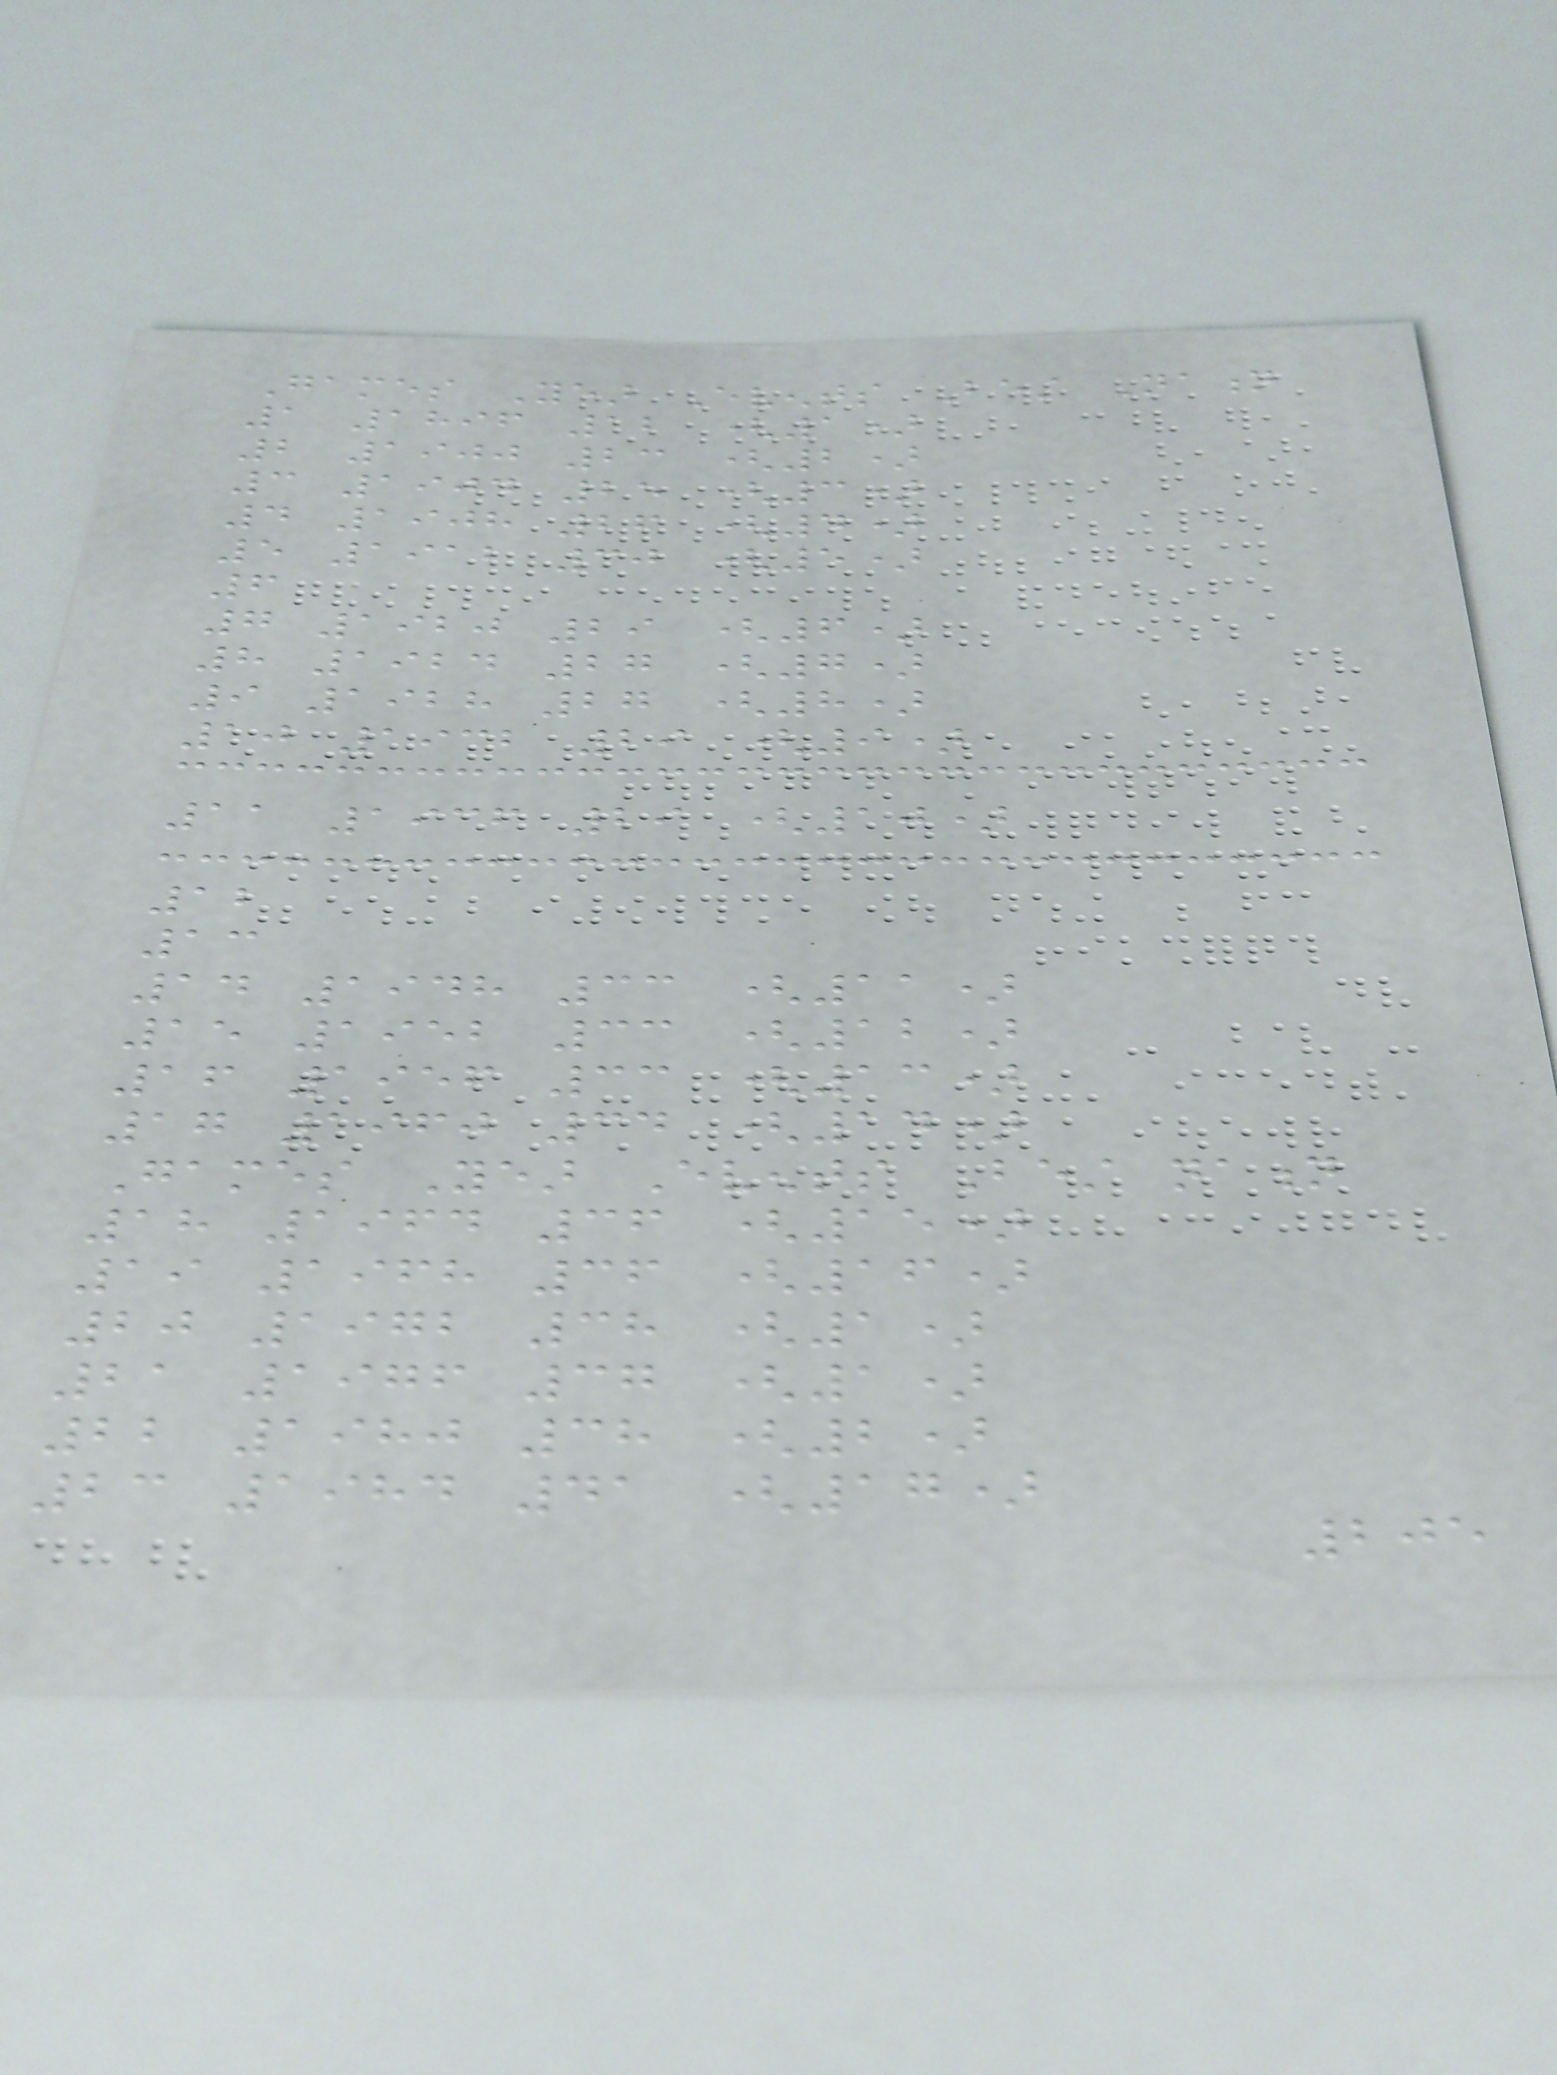Games Year Events Best Nation
1 1896 12 (1)
2 1900 23 (2)
3 1904 25 (3)
4 1908 26 (4)
5 1912 30 (5)
6
7 1920 29 (6)
8 1924 27 (7)
9 1928 27 (8)
10 1932 29 (9)
11 1936 29 (10)
12
13
14 1948 33 (11)
15 1952 33 (12)
16 1956 33 (13)
17 1960 34 (14)
Games Year Events Best nation
18 1964 36 (15)
19 1968 36 (16)
20 1972 38 (1)
21 1976 37 (1)
22 1980 38 (2)
23 1984 41 (17)
205
